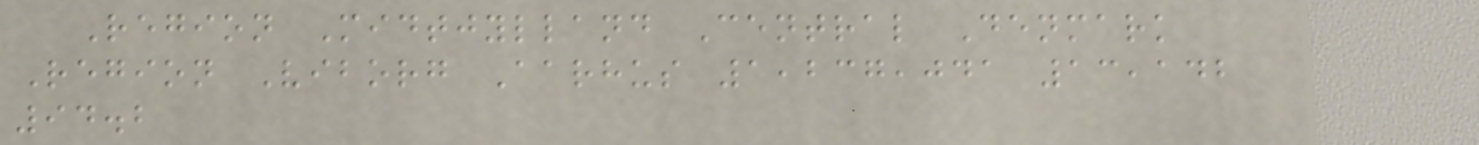Region Midtjylland Central Denmark
Region Viborg Aarhus 1,237,041 13,142
94.2
